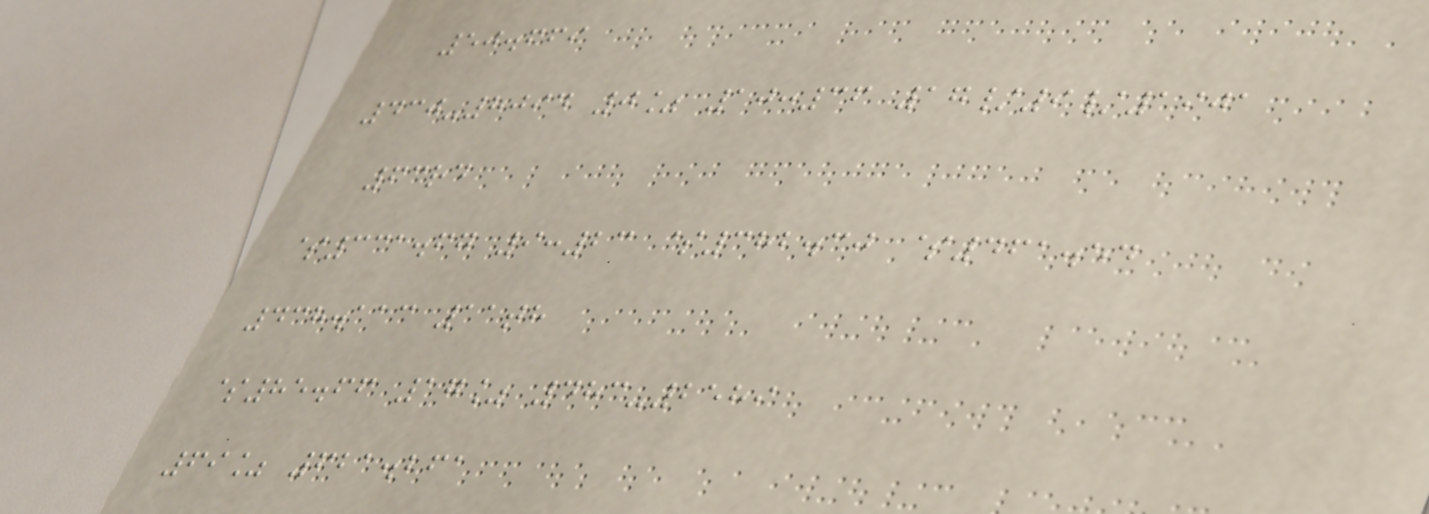50.669
430-8094 0% 10:36 17/9/1901
63rd
$331.67 9:23 $382.30 $461.54
438.113 11th
$85.66 17% 483-2589
69% 621.261
